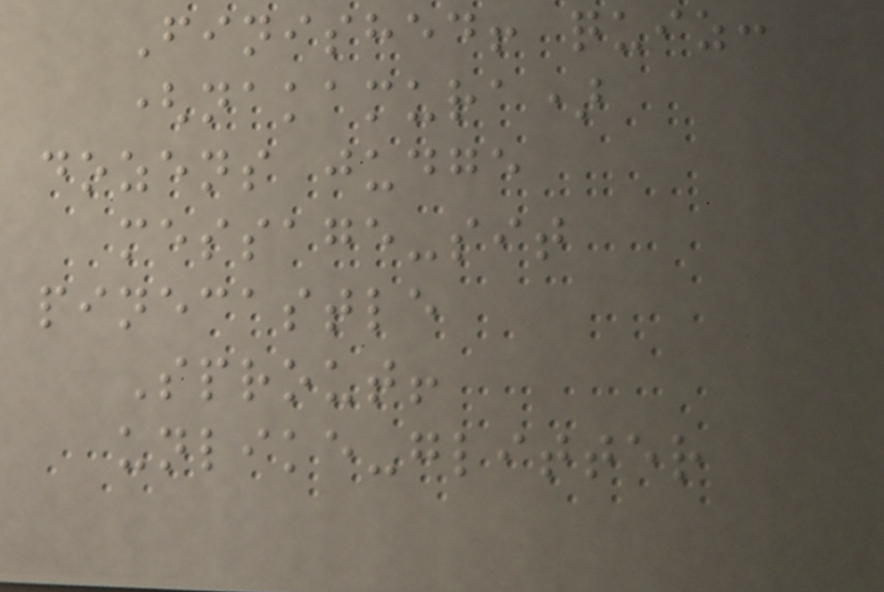Finished! quiz:
(nakamura)
dozens judge
message-sit
pinecastle
Sprout!
unlike-glitter
